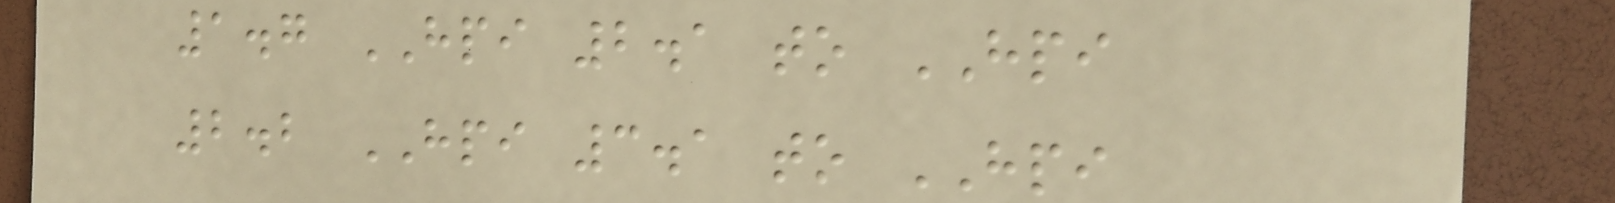1.7 HPI 2.1 to HPI
2.2 HPI 3.1 to HPI
